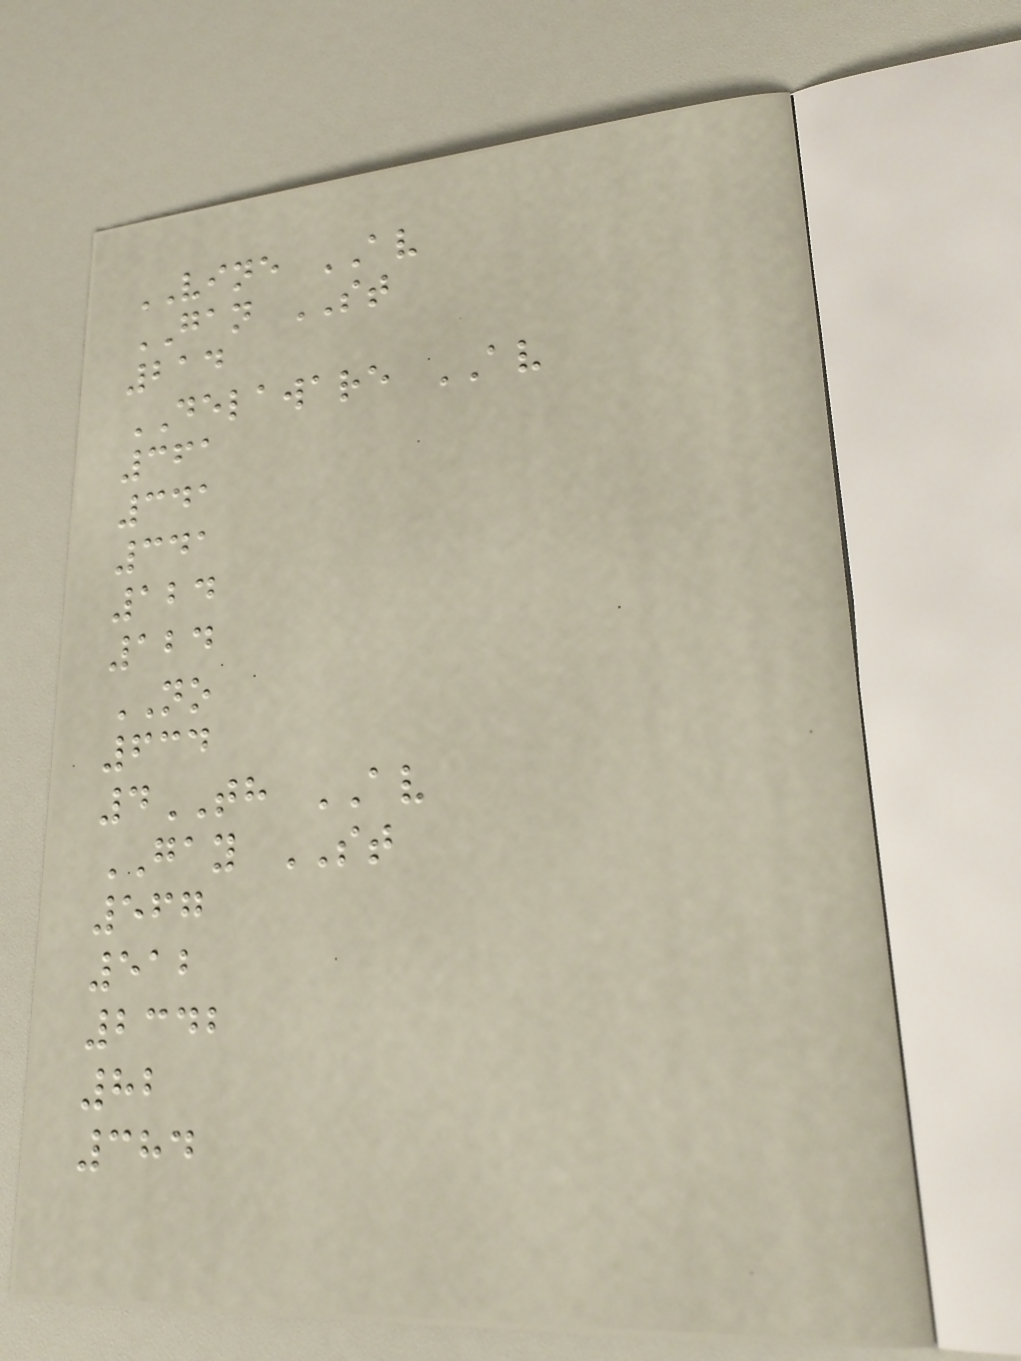VINE AV
GAN ST
214
DELAWARE AV
361
341
341
124
124
NO
634
4TH AV
GAY ST
567
512
2342
82
384
